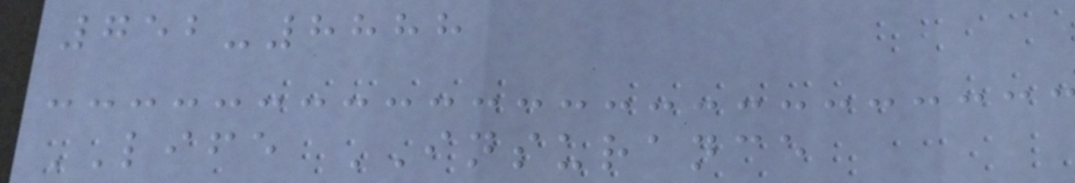752-8888
LIFE INSURANCE
